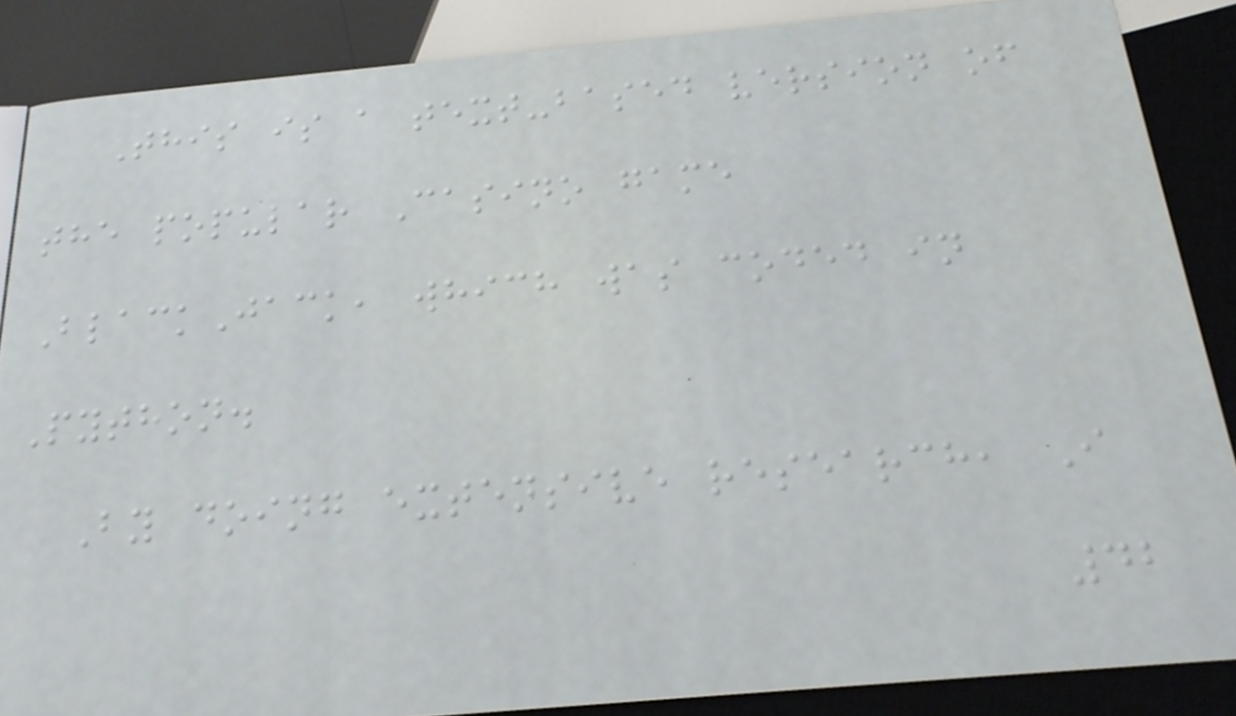This is a text-based version of
the popular Casino game
BlackJack, which was coded in
Python.
By doing extensive research, I
42
